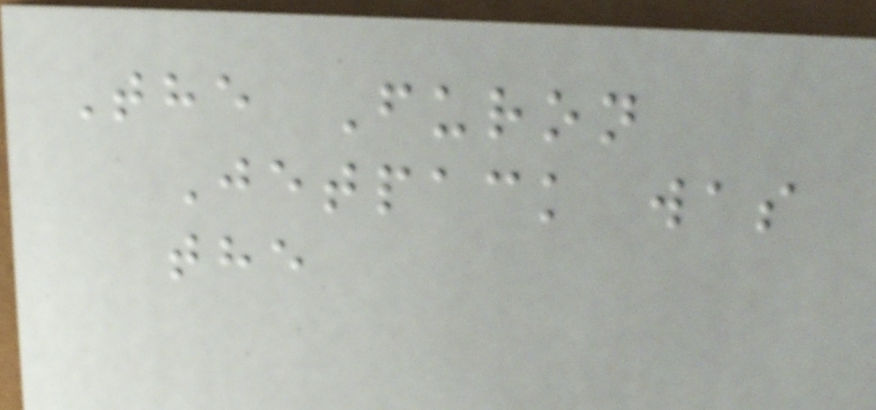The Furon
Jetpack was
the
